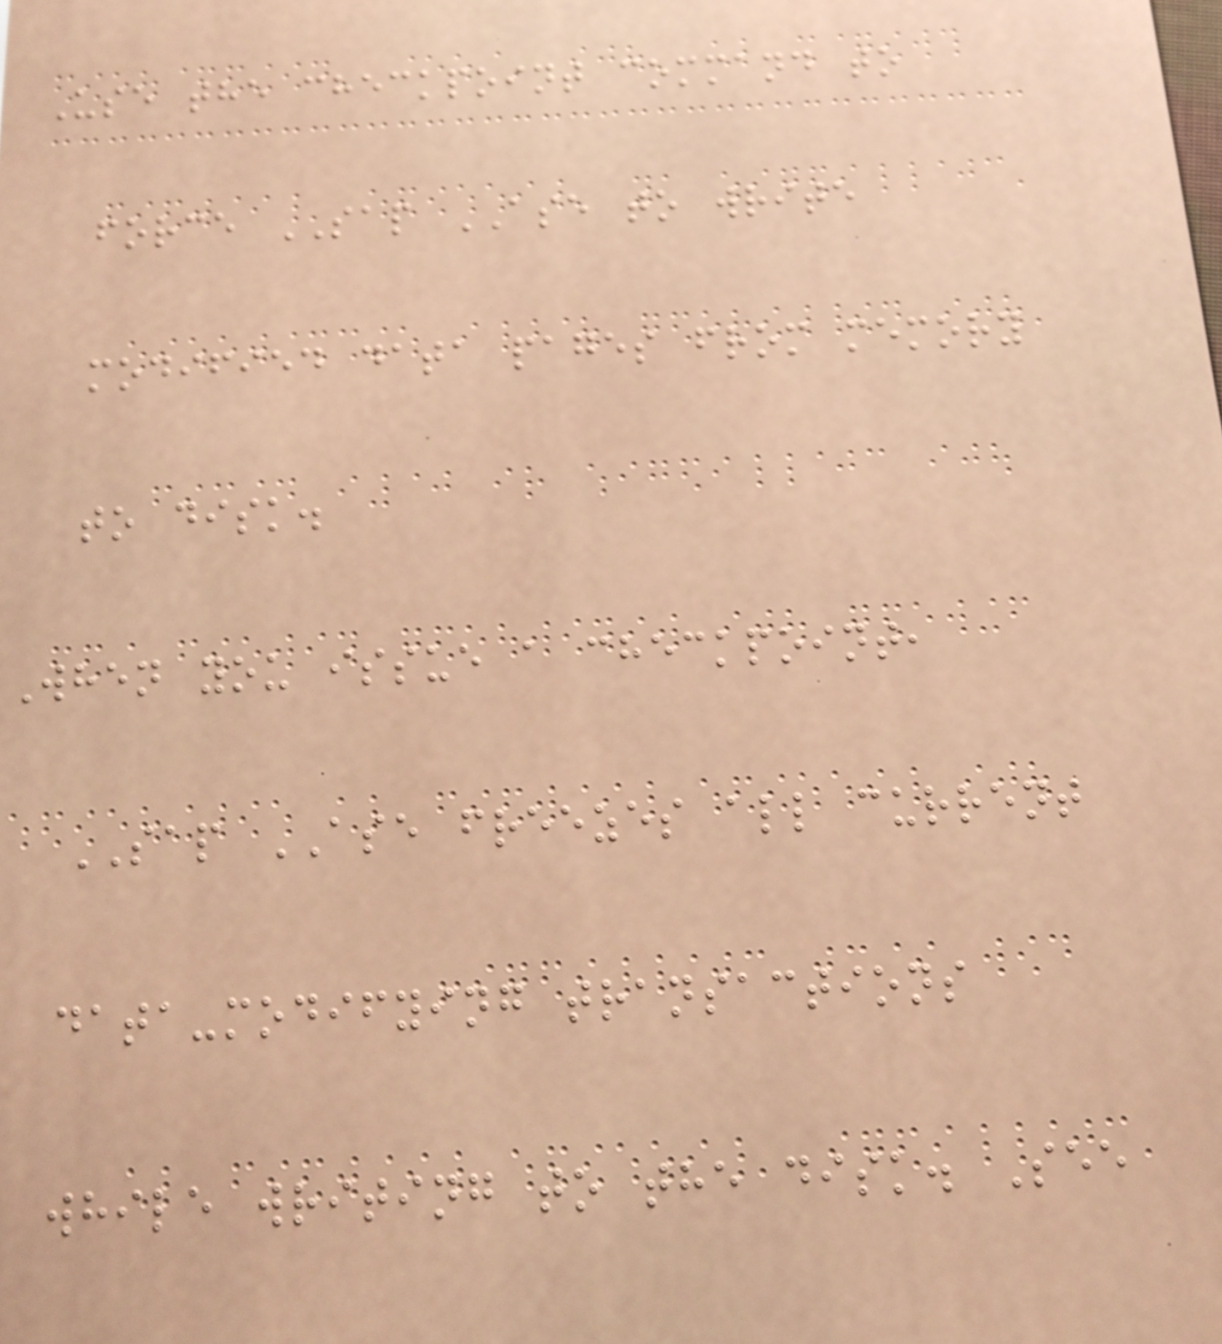Use the checkpoint command to
force SAP ASE to write
modified data pages from memory
to disk.
When you issue a checkpoint,
SAP ASE freezes all current
data-modifying transactions
while writing to the disk. See
